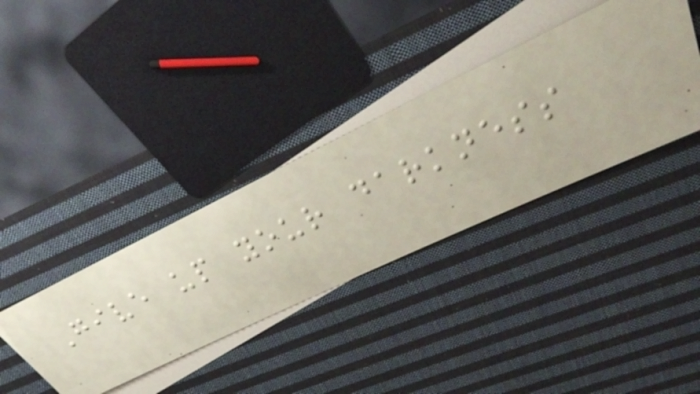Give up your darkness
